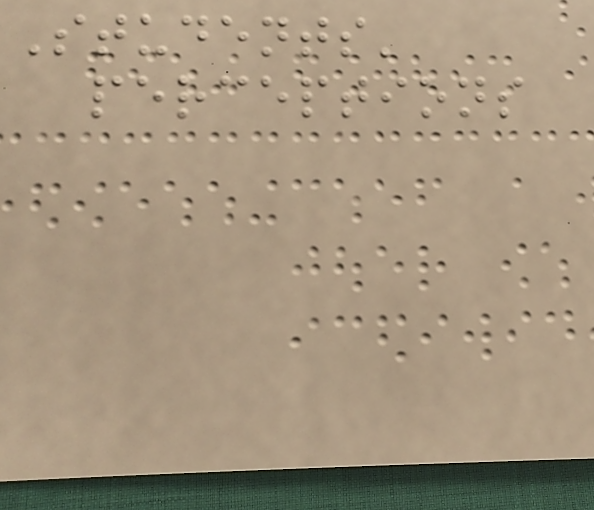Students'
perceptions
